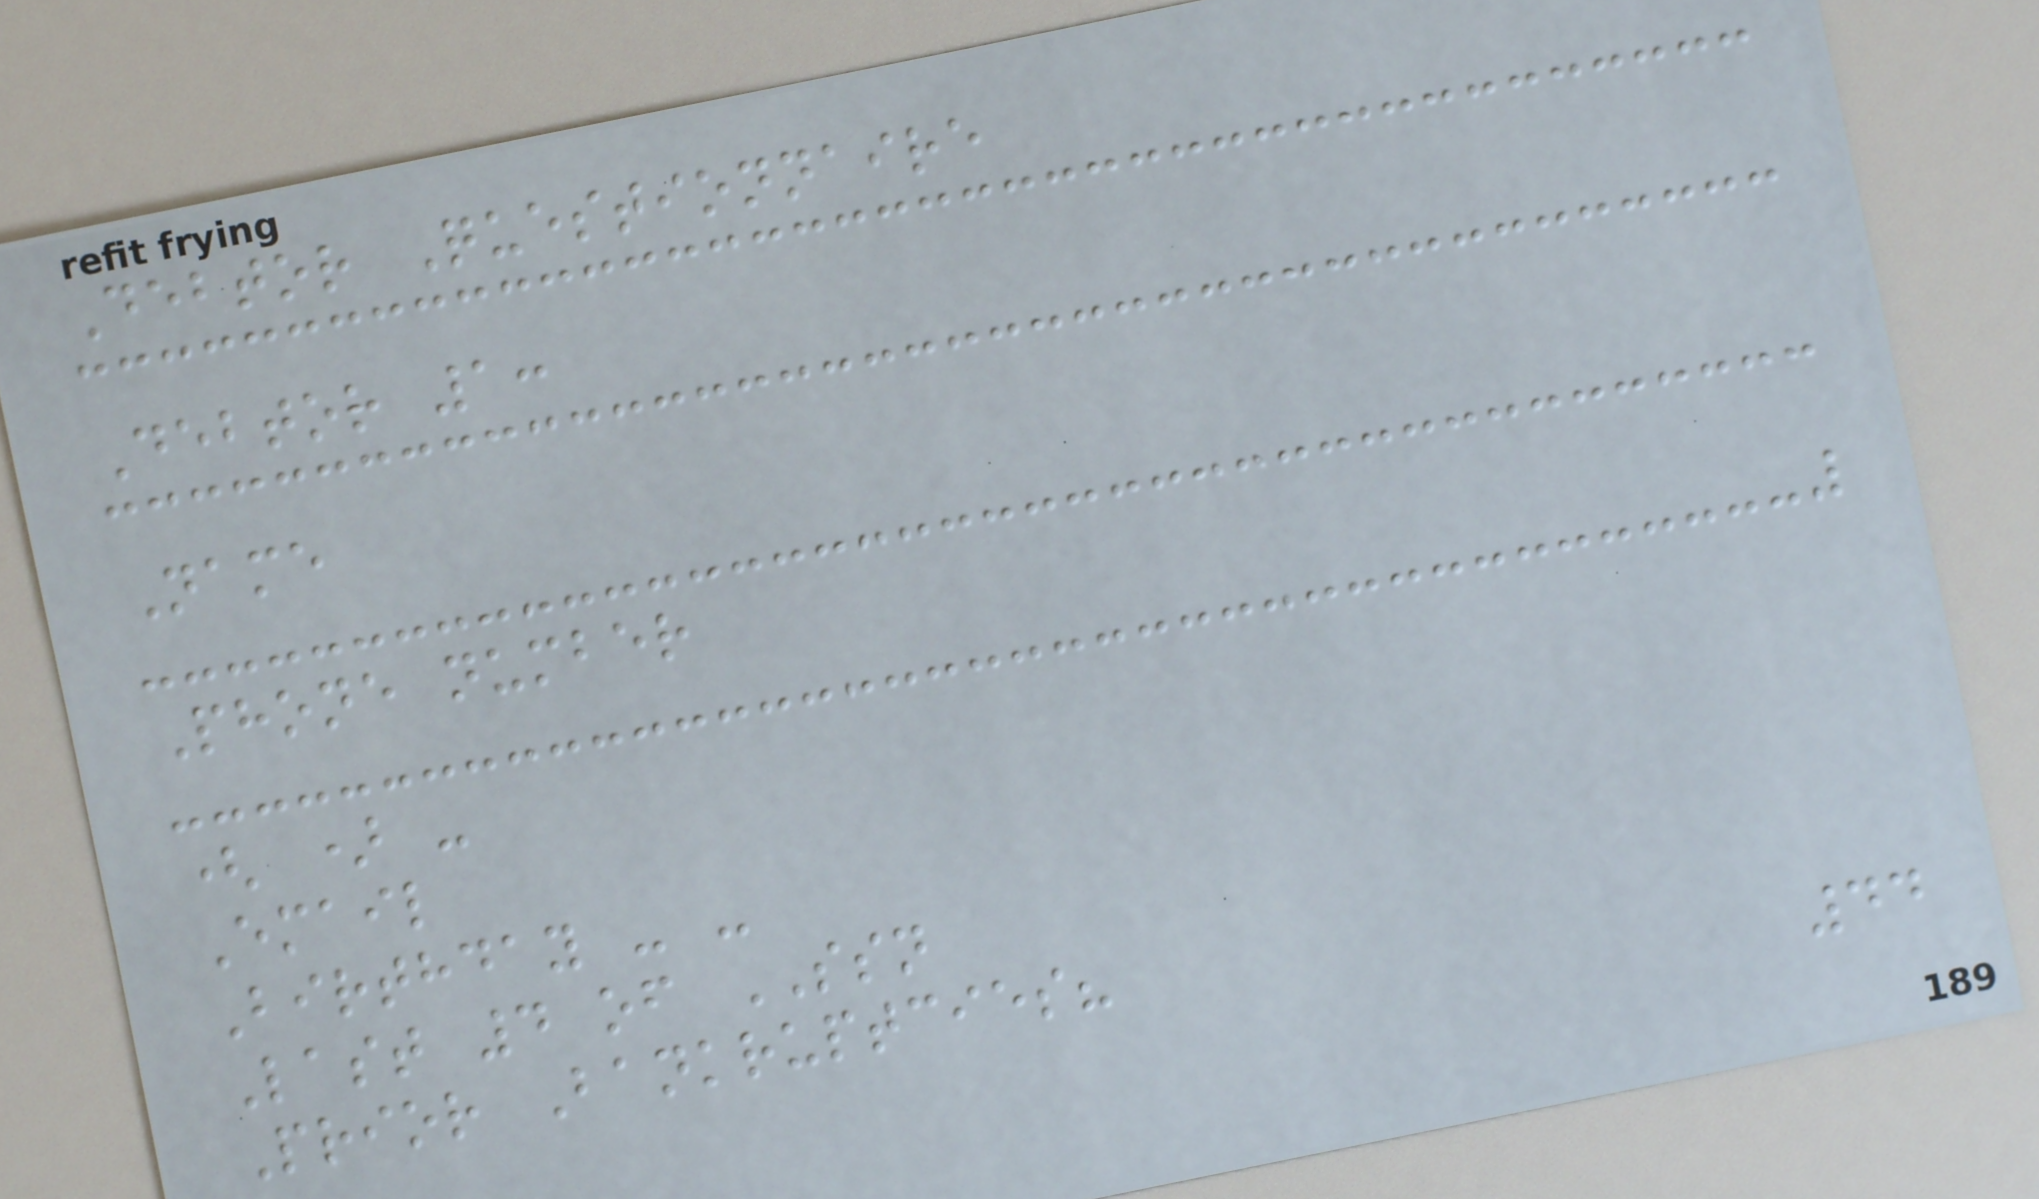Debtor Questionnaire
Debtor 1:
Name
Phone number
( ) -
Email
Birthday - -
Last 4 of SSN
Prior Bankruptcies?
44
